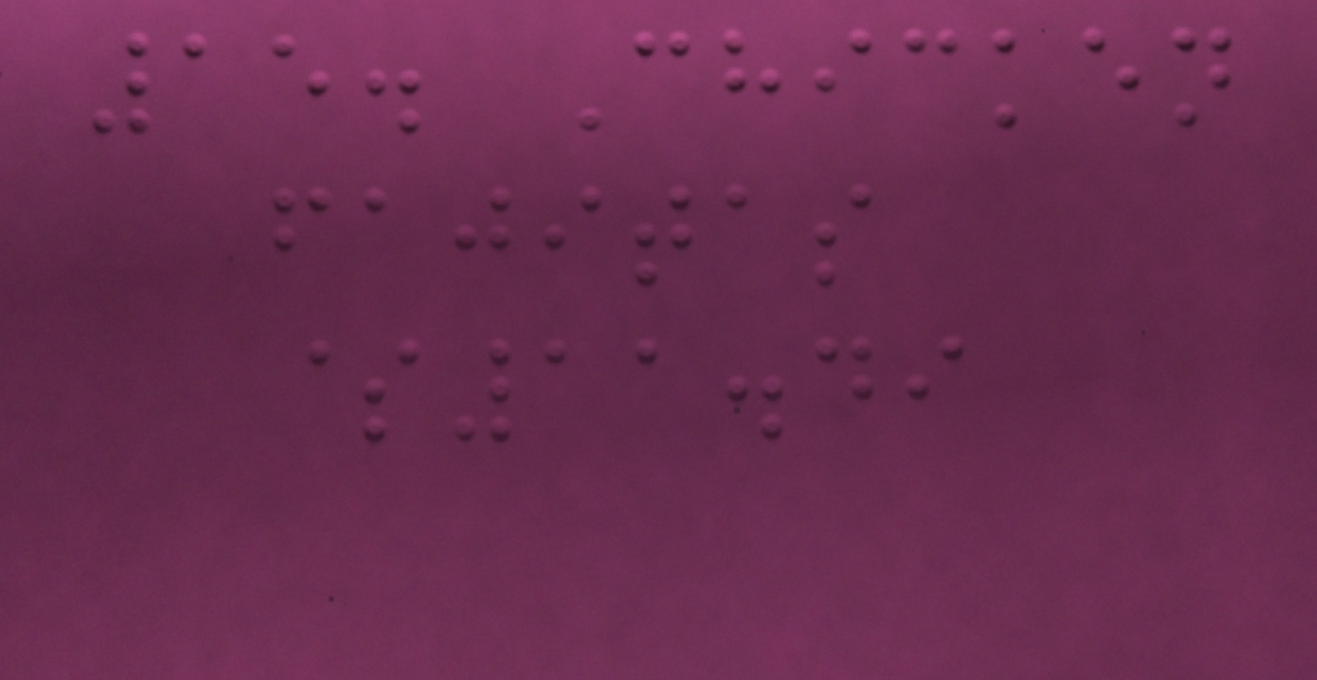15. Chicken
fajitas
$11.49
